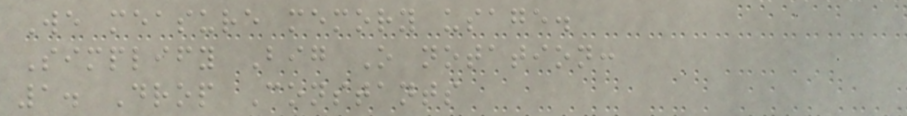We measure memory usage.
Simplify Big O notation:
1. Drop Constants
